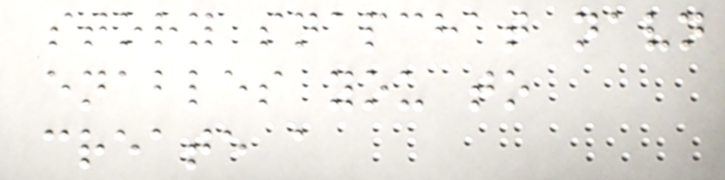story snapchat navn
enables you to
create a
